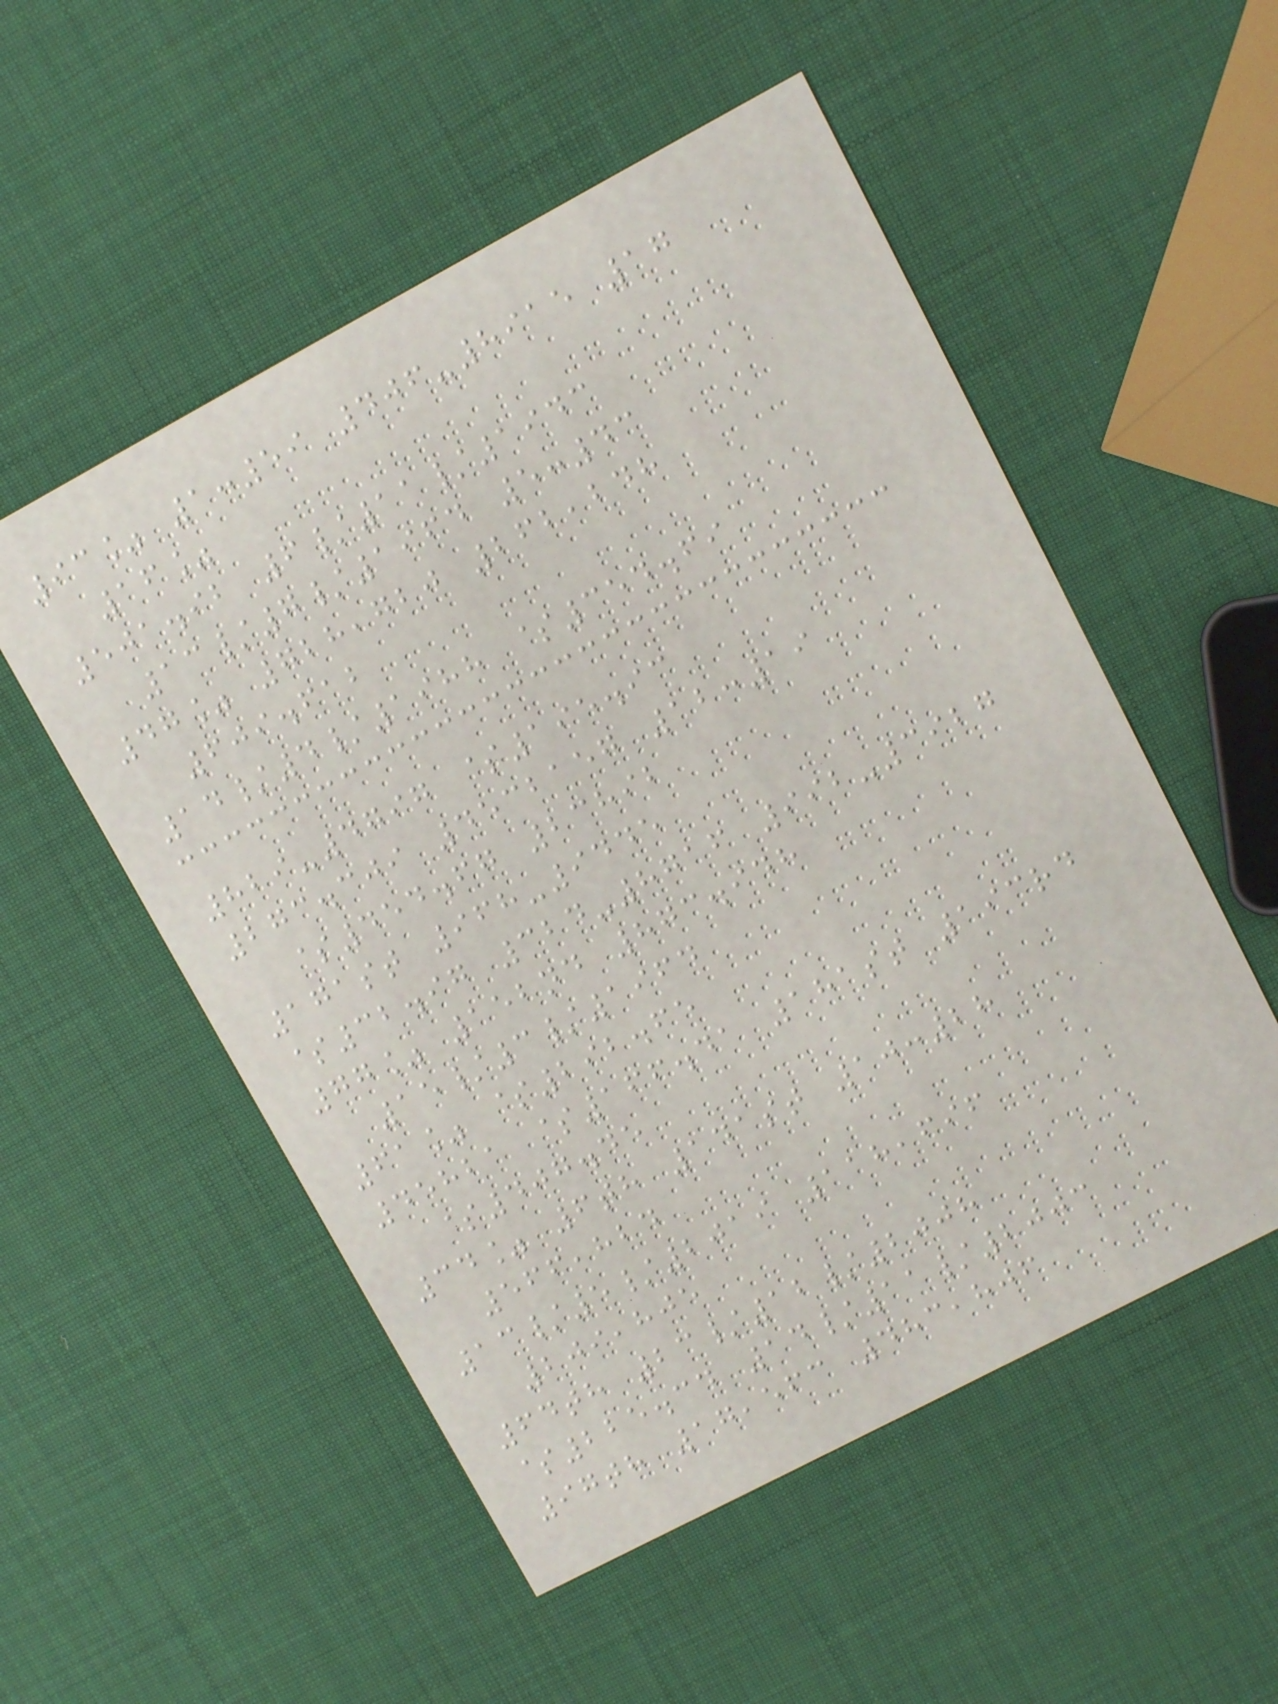93% 1:59 406-8915 17
16%
501.92 6/11/1943
13/7/1964 5:43
47% 728,720 262,248
609.612
14/4/1988 $354.69
829-4797 $195.93
273.309 4532157 12:19
$454.67 23892
171st 968-9445
$32.97 324-8716 992-3927
77% 152nd 873.948
15/3/1964
61% $292.65
45821 $166.41 181st 193rd
$407.45
34% 6th 141st 10:28
566,824
13/5/2019 118,696
209,805
64th 23/12/2008
$225.34 14/11/2003
97th 17,563 483,806
